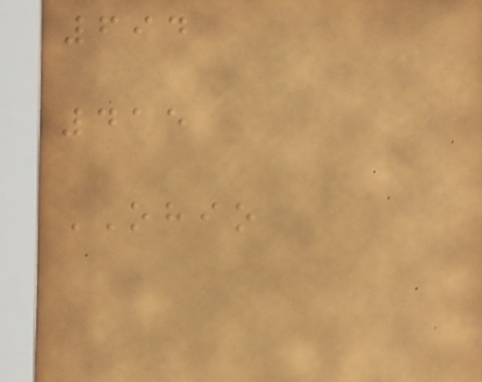694
415
OHIO
